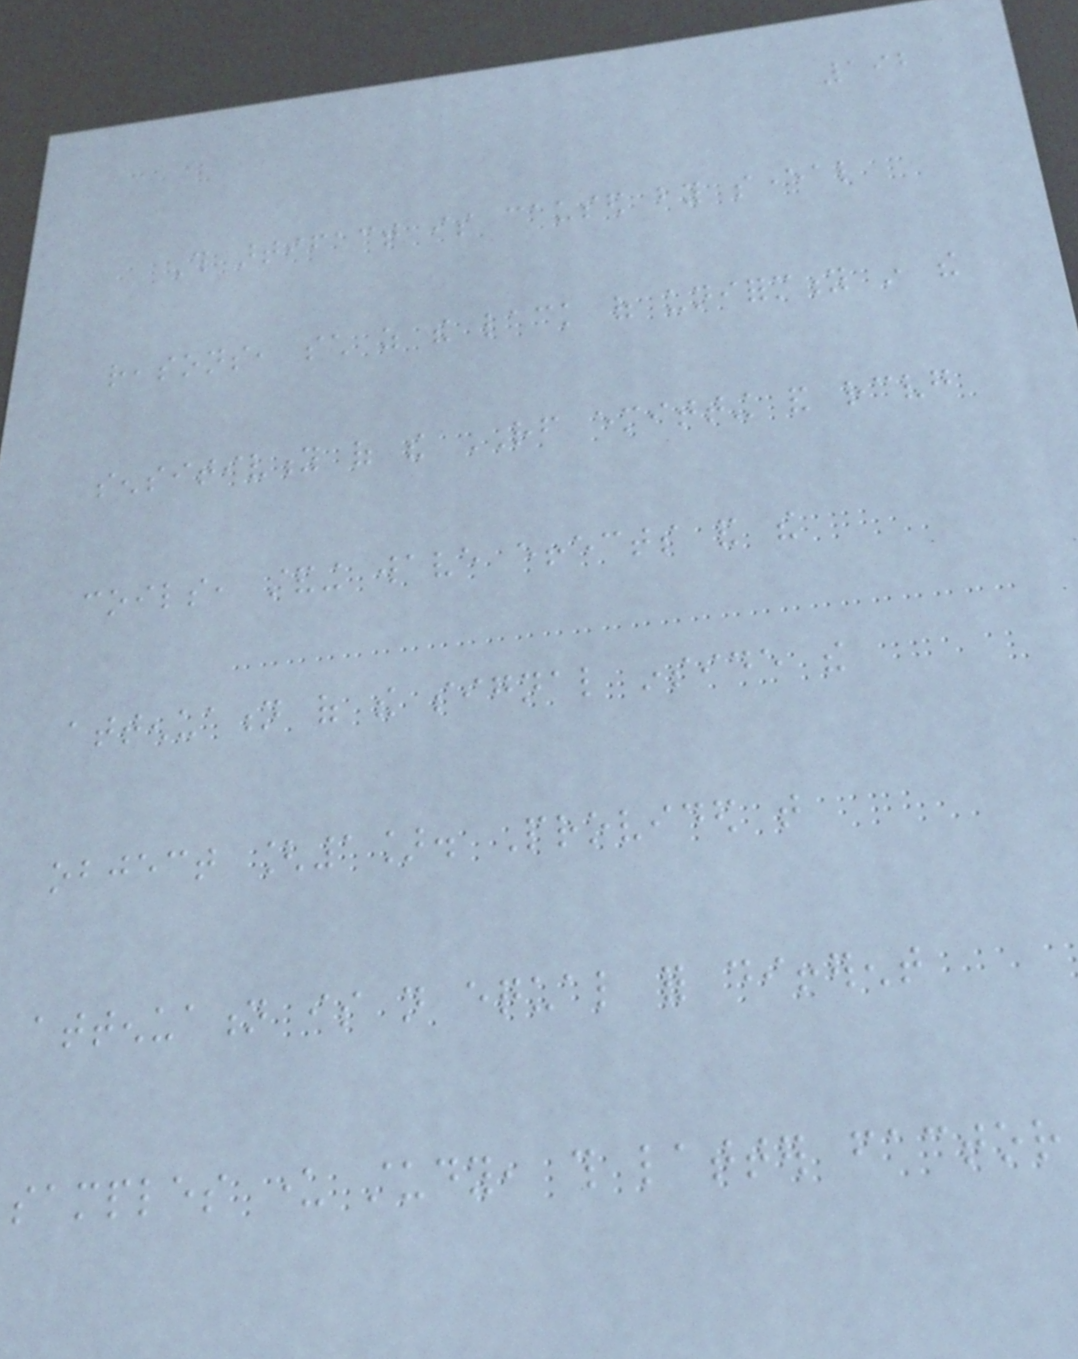192
This artifact is caused by several
reasons, such as the lack of uniformity in the
sensitivity of the RF emitting and receiving
coils, standing wave effects and the
attenuation of the signal inside the
object [1]. Provided that
attenuation is not equal for different
samples under study, this latter factor
